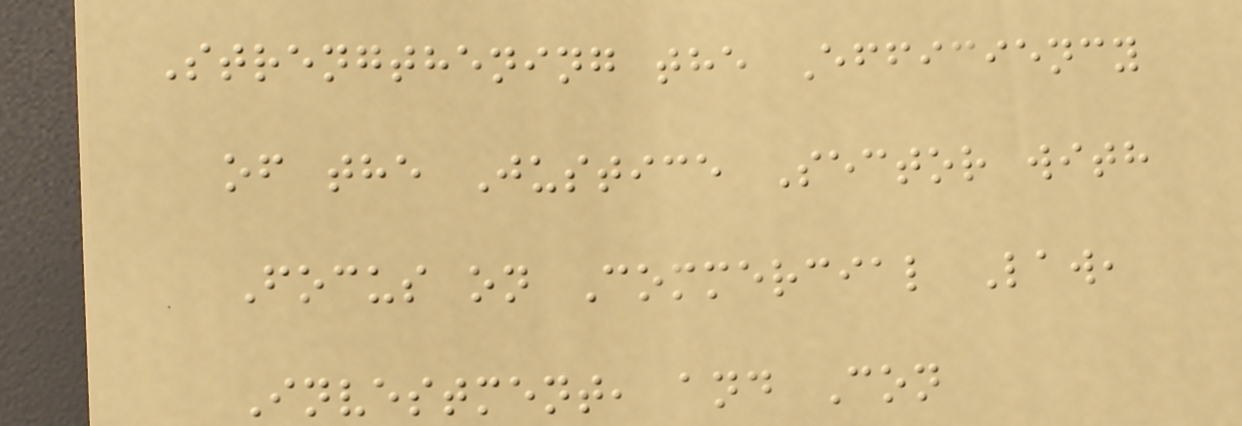Strengthening the Efficiency
of the Justice Sector with
Focus on Commercial Law,
Investment, and Con
